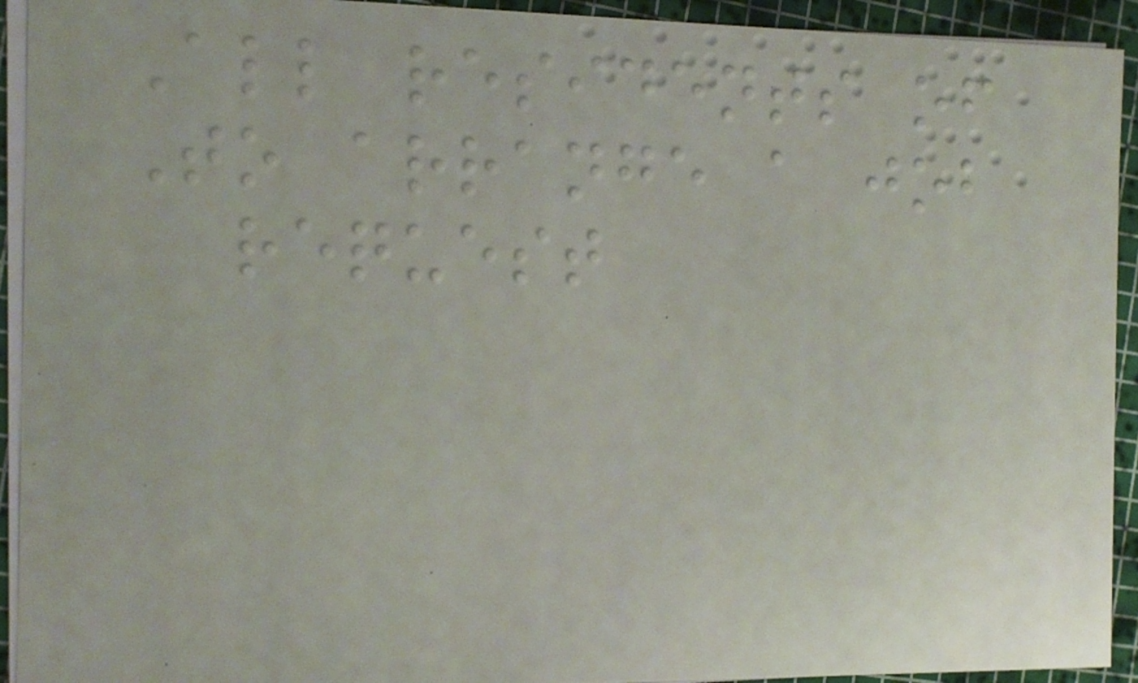All residents of
To arrange a job
request
